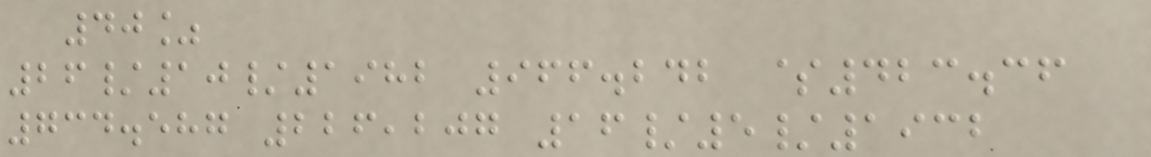40%
26/10/1982 966.242 $423.36
734.587 226,207 16/5/1932
